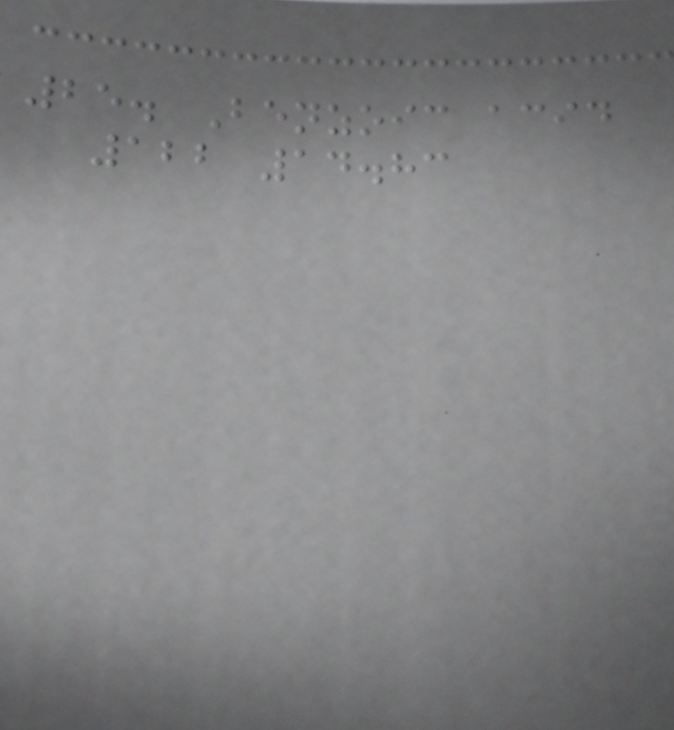25. Benzoic acid
122 14.83
